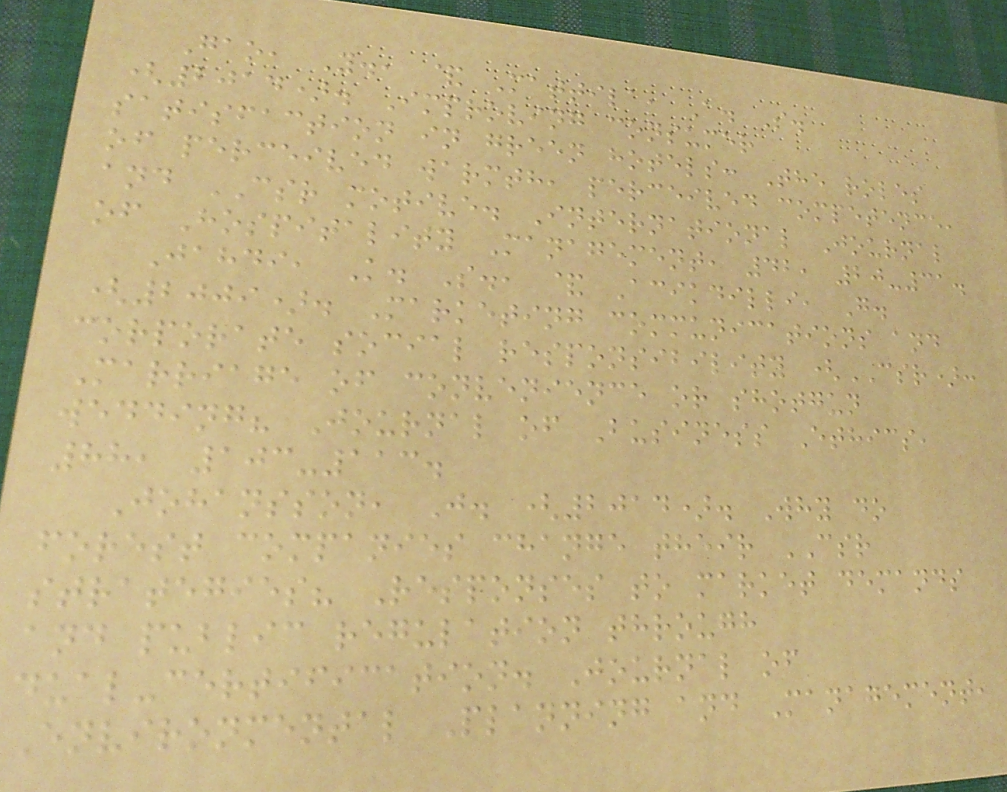Gao, Y., & Mattila, A. S.
(2014). Improving consumer
satisfaction in green hotels: The roles
of perceived warmth, perceived competence,
and CSR motive. International Journal
of Hospitality Management, 42, 20-31.
Jahdi, K. S., & Acikdilli, G.
(2009). Marketing communications and
corporate social responsibility (CSR):
Marriage of convenience or shotgun
wedding? Journal of Business Ethics,
88, 103-113.
Johansson, J. (2014). Why do
forest companies change their CSR
strategies? Responses to market demands
and public regulation through
dual-certification. Journal of
Environmental Planning and Management,
